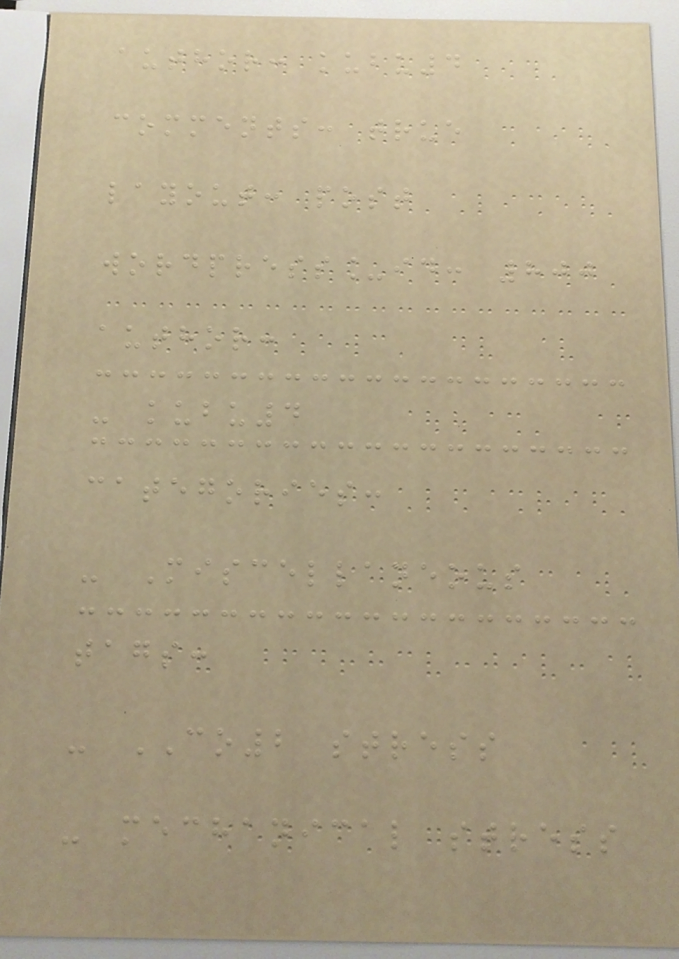author: kubu4
comments: true
layout: post
wordpress_id: 800
author:
- kubu4
categories:
- Miscellaneous
tags:
- CO2 stress
- mechanical stress
